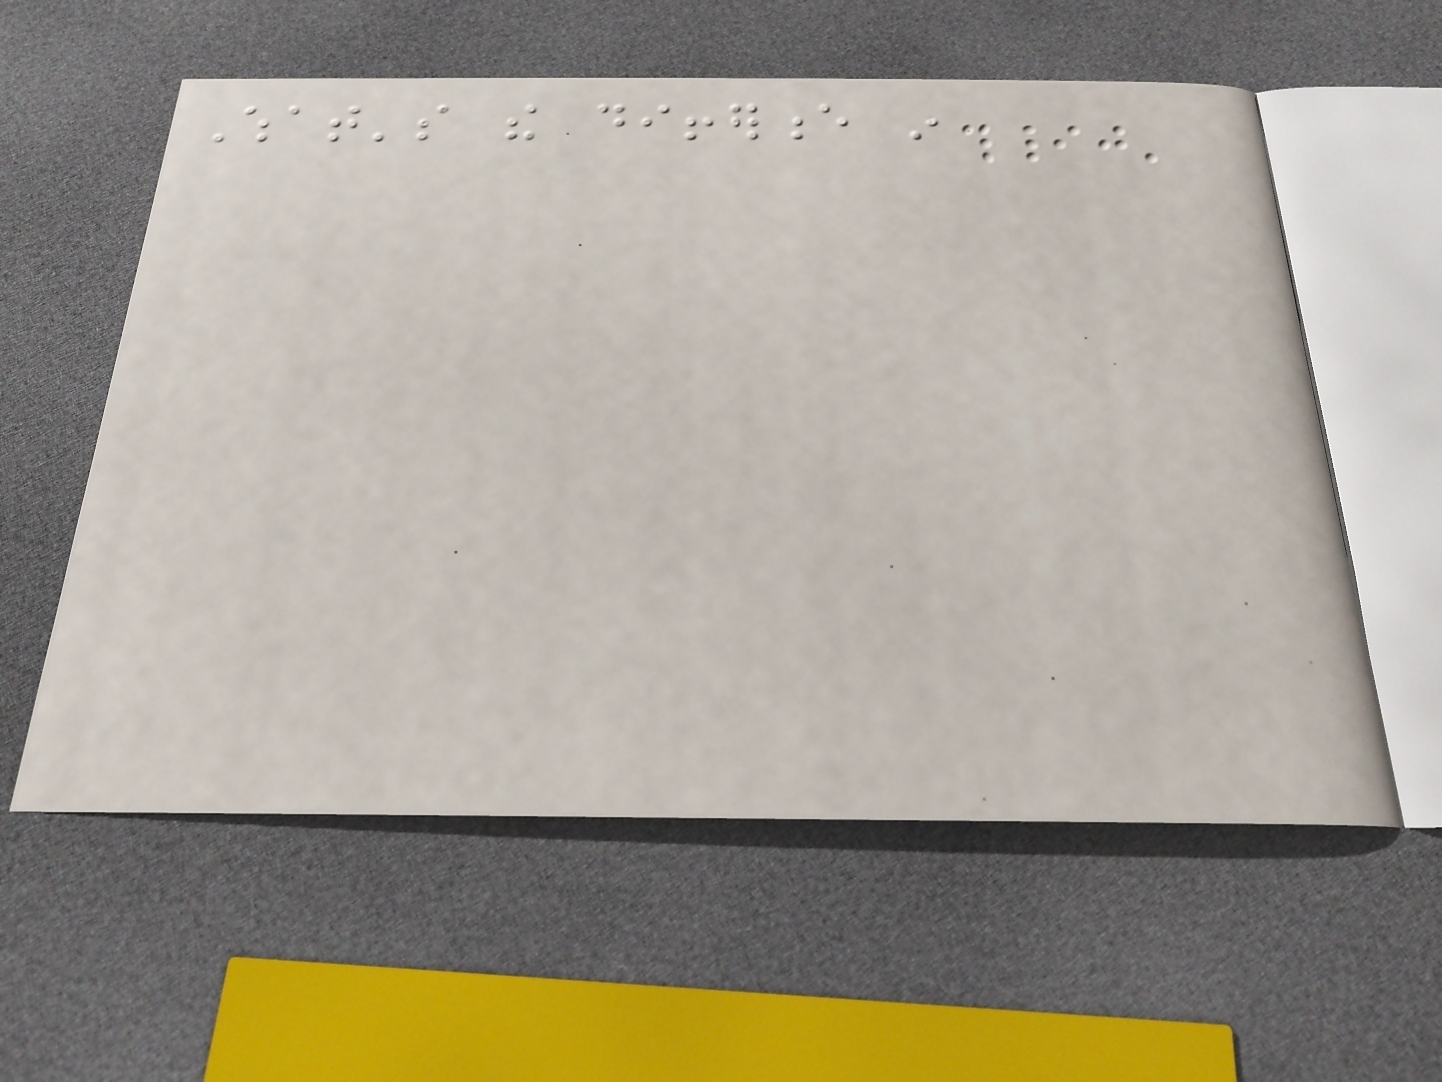What's the difference in
